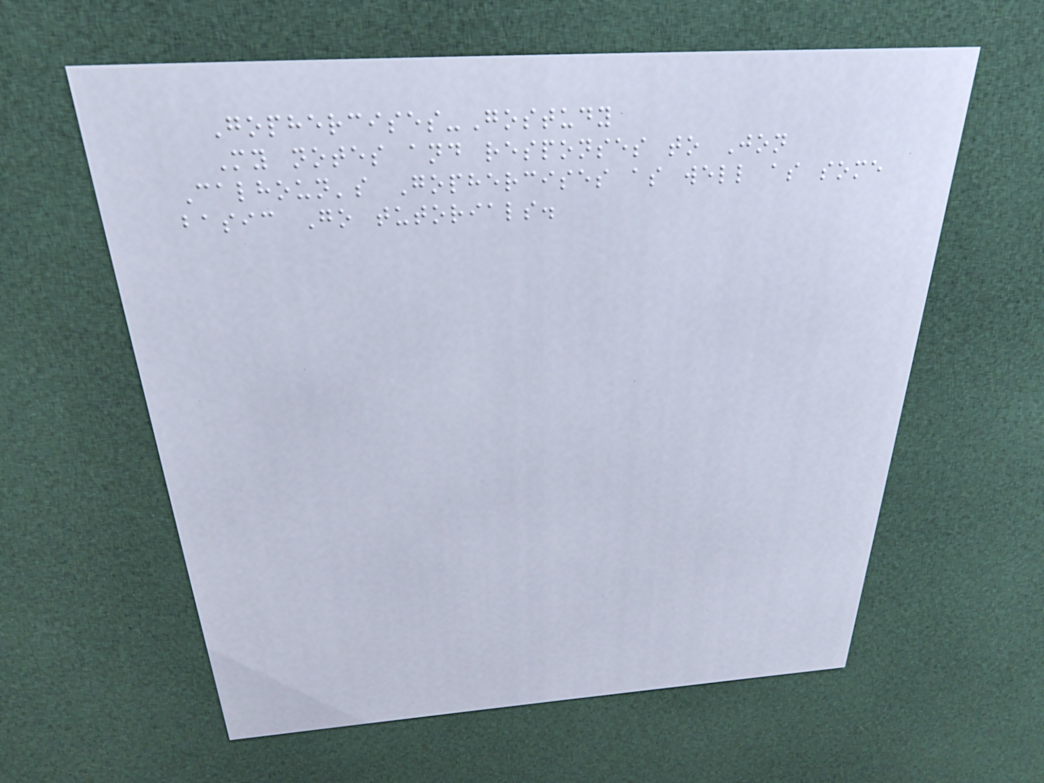Gophercises-Gostudy
My notes and responses to Jon
Calhoun's Gophercises as well as some
basic Go tutorials.
